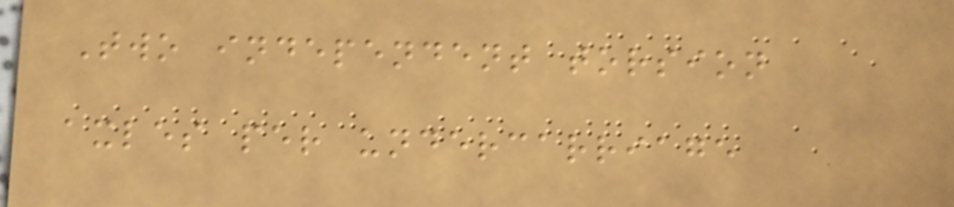Two independent torsion
axles per undercarriage
